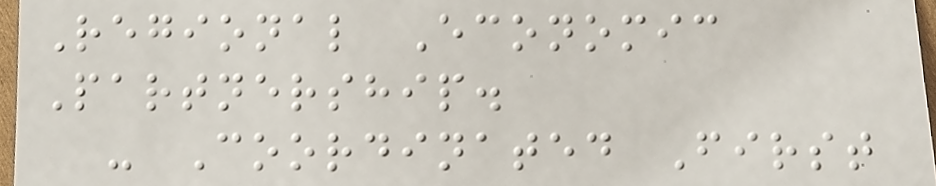Regional Economic
Partnership.
- Coordinated First
